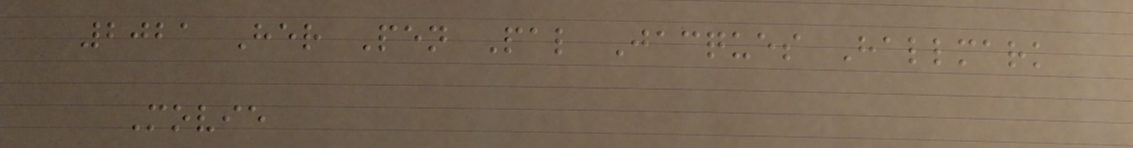2021 Her Pen Pal Jacques Hallmark
Movie
